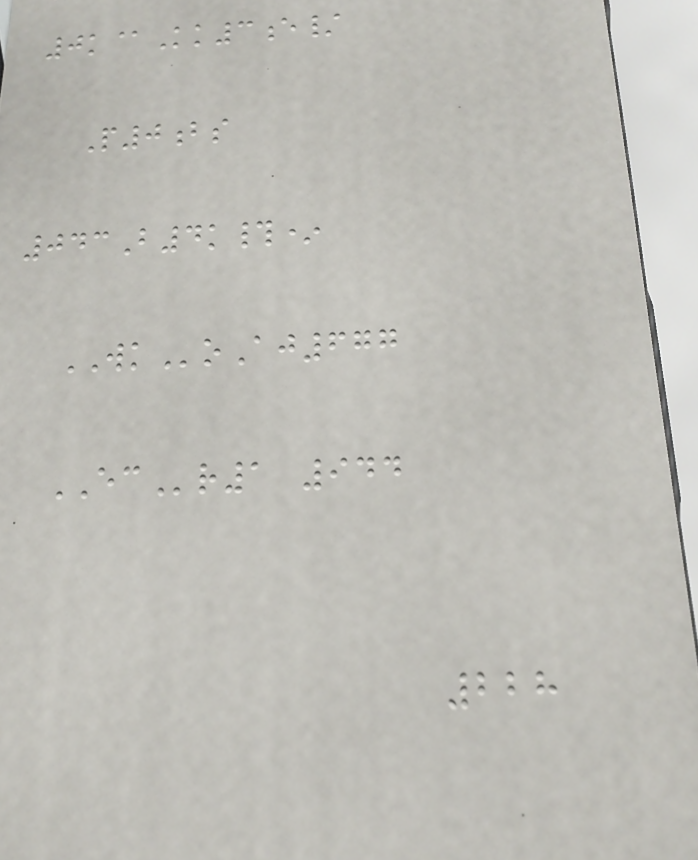0k@Kk3e/
P0bs
043B4k#*
WKoAj677
ECr1 944
228
